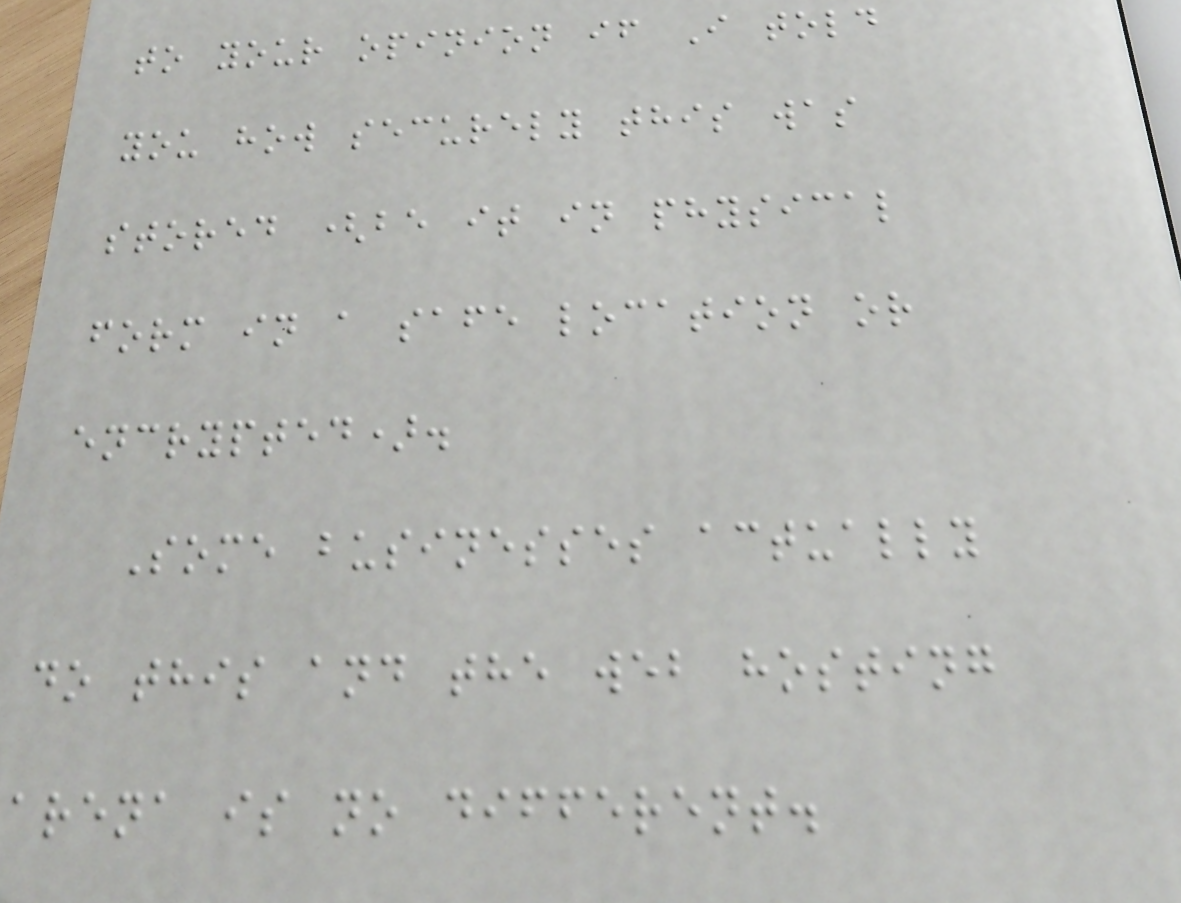to your opinion if I told
you how securely this was
stored (be it in physical
form in a safe location or
encrypted).
Some businesses actually
do this and the web hosting
arena is no different.
